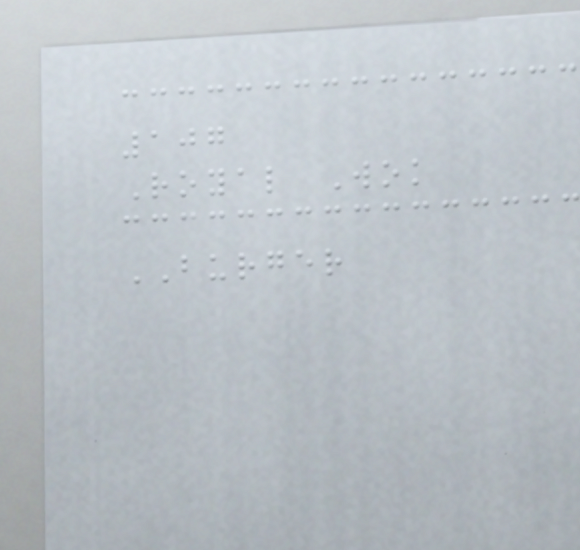107
Royal Wok
BURGER
